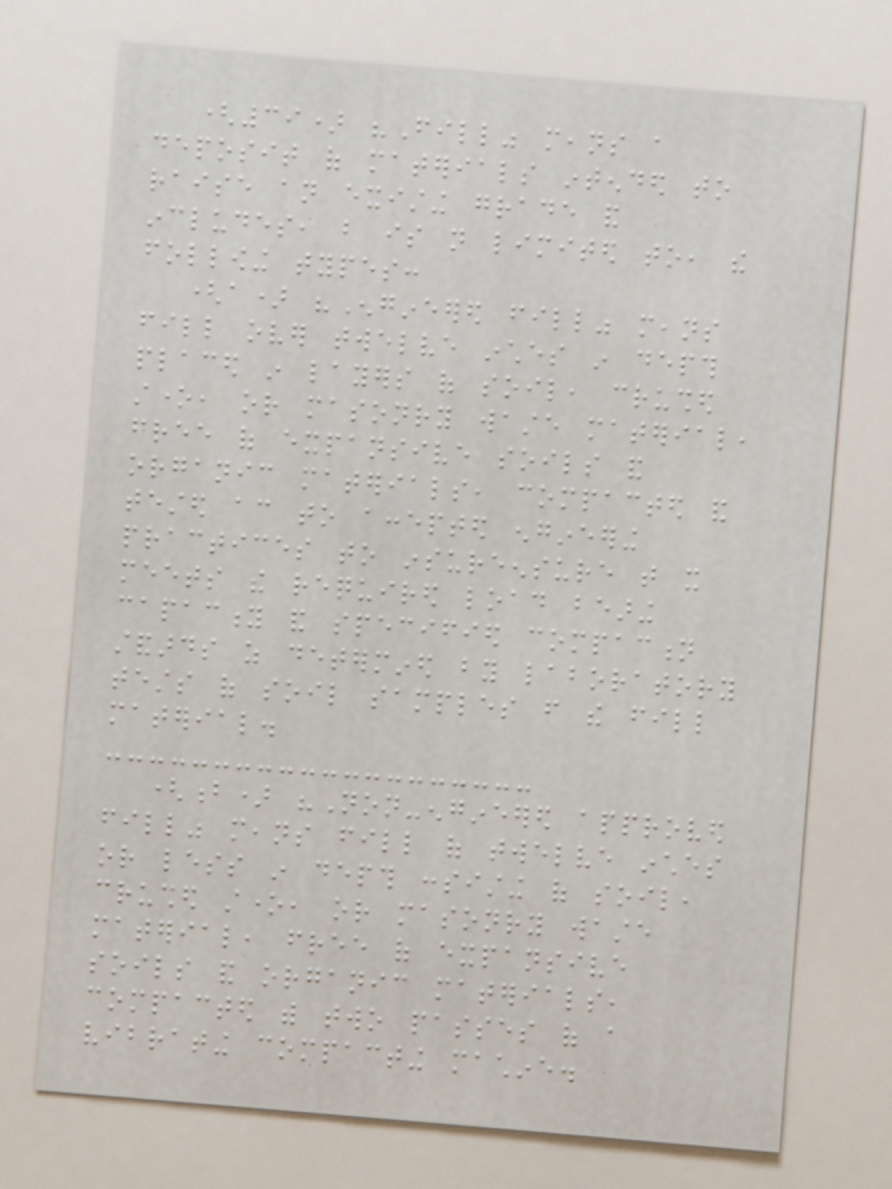(39) "Fill" means a
deposit of materials intended to
raise an existing grade and
includes, but is not limited to, the
following types:
(a) "Engineered fill" means
fill over twelve inches in depth
placed in layers of soil, crushed
stone, or masonry waste material,
free of expansive soils and
organic materials, compacted and
tested according to accepted engineering
practices to insureensure that it
meets the required load bearing
capacity and specified compaction
standards as determined by laboratory
tests of soil samples from the fill
material.
(b) "Non-engineered approved
fill" means fill of twelve inches
or less in depth consisting of soil,
crushed stone, or masonry waste
material, free of expansive
soils and organic materials,
compacted with two passes of a
vibrating compacting machine.
